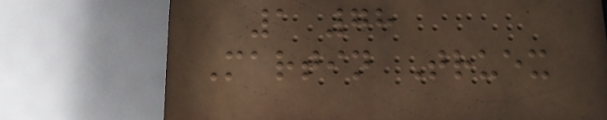1 78
Martin Truex
